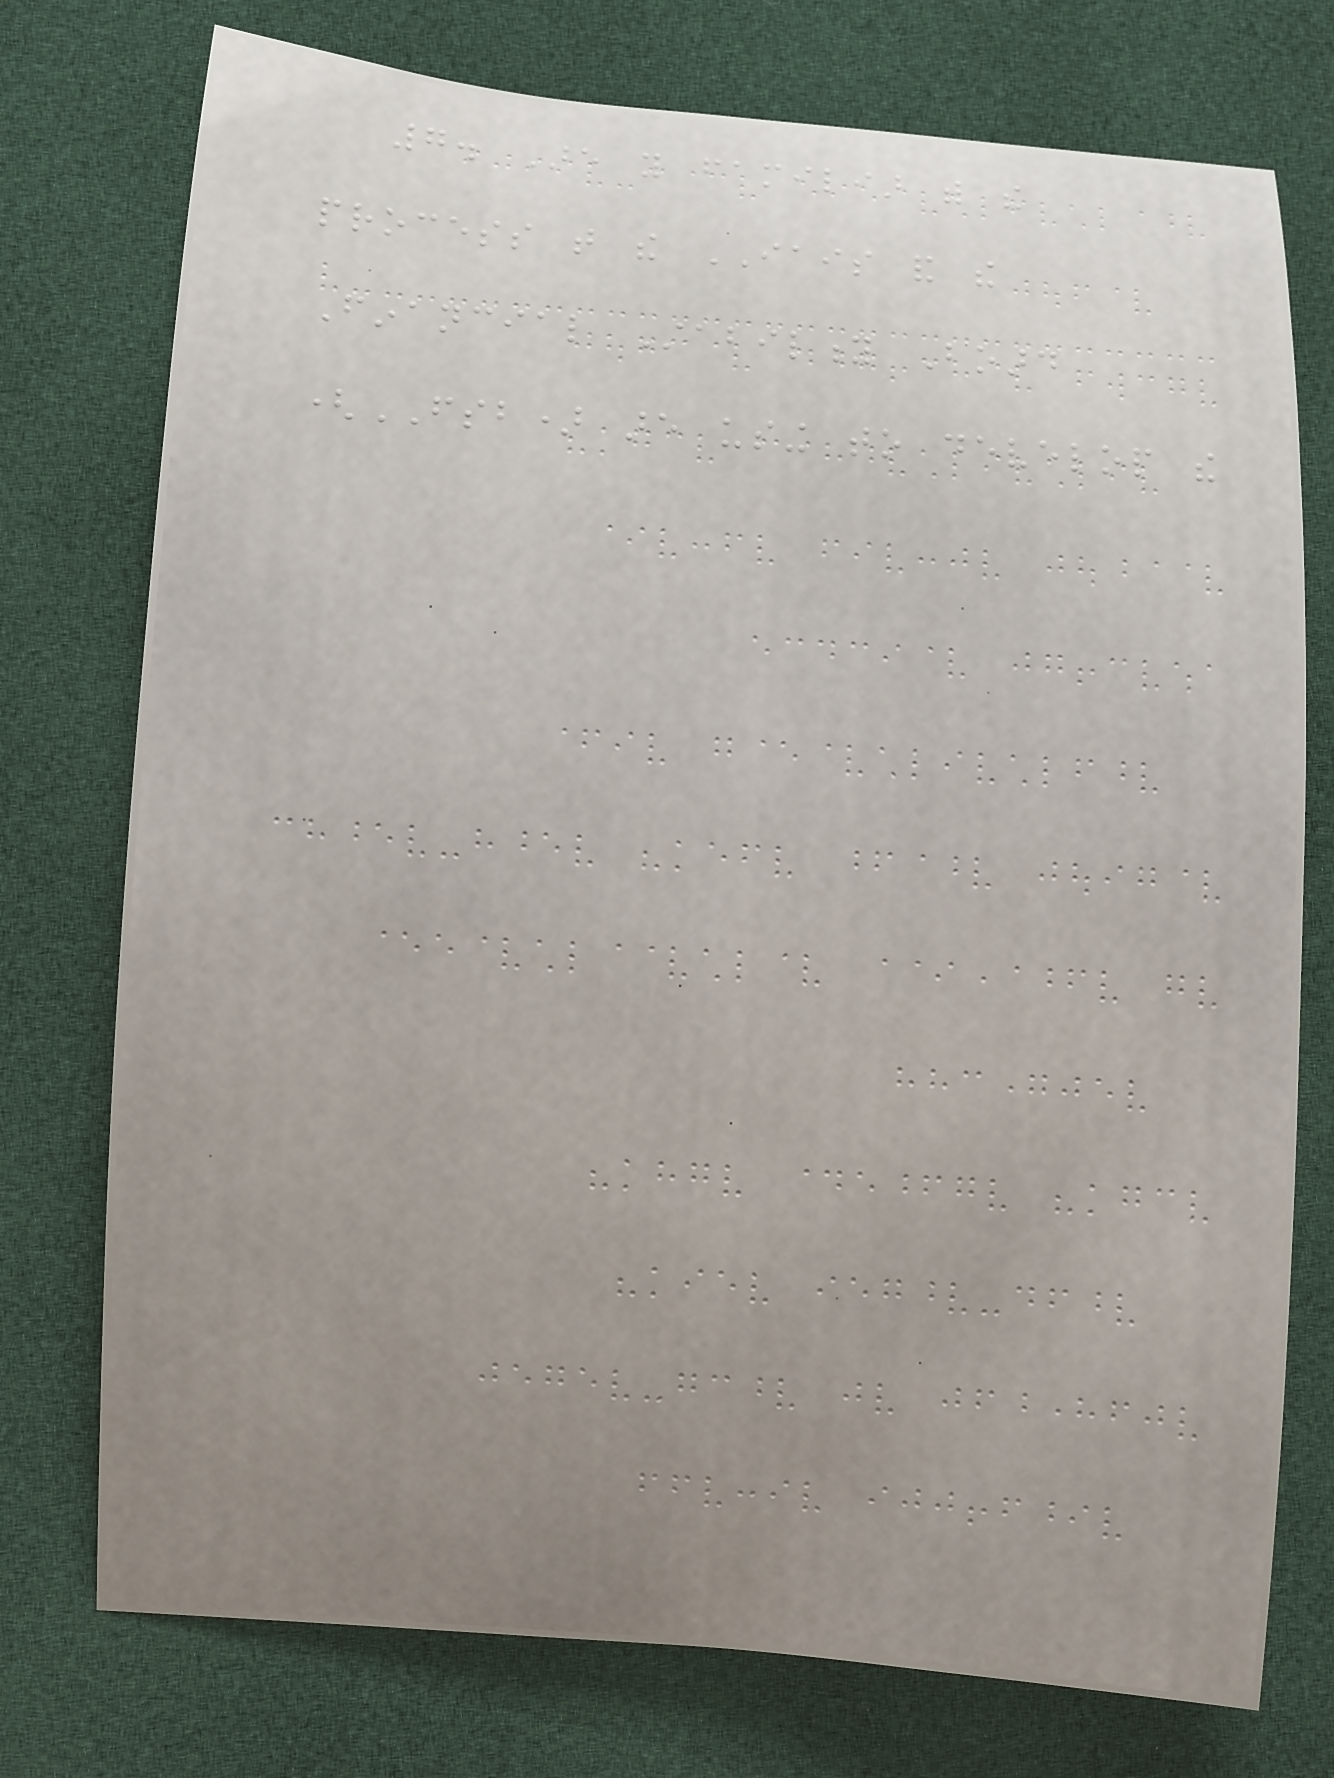7. Are you familiar with the
process that the IAIS and the
Financial Stability Board
(FSB) are using to develop the
